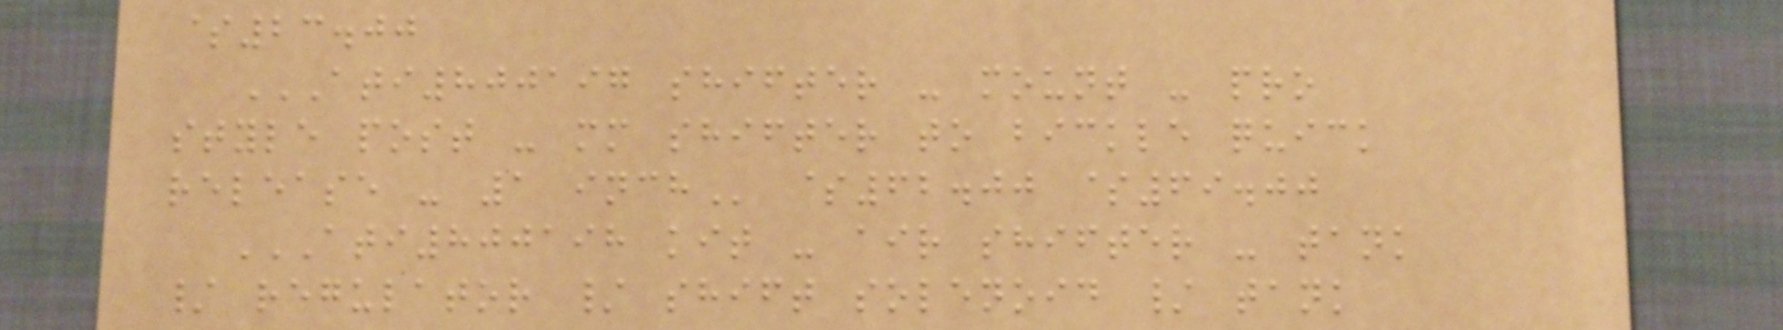$23.00
ATI800197 SHIFTER - MOUNT - PRO
STYLE POST - MM SHIFTER TO BICKLE QUICK
RELEASE - 1 INCH $62.00 $69.00
ATI800198 KIT - AIR SHIFTER - TANK
/ REGULATOR / SHIFT SOLENOID / TANK
